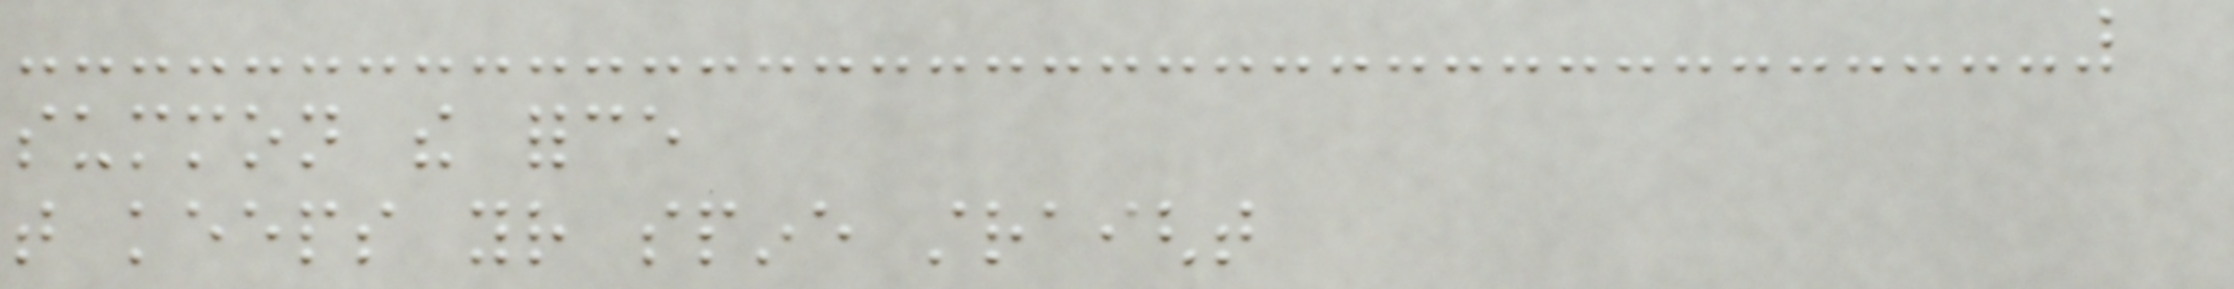summon the force
that keeps your spine straight
